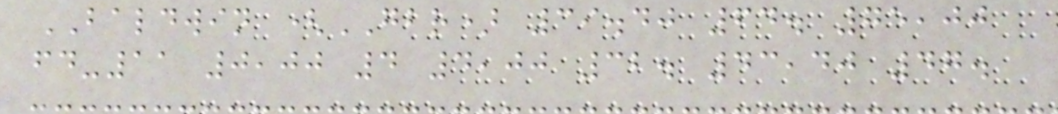BALDWIN (GBR) 39.40 64. 75,00
fd-11 0,00 4 4,00 32. 43,40 47.
